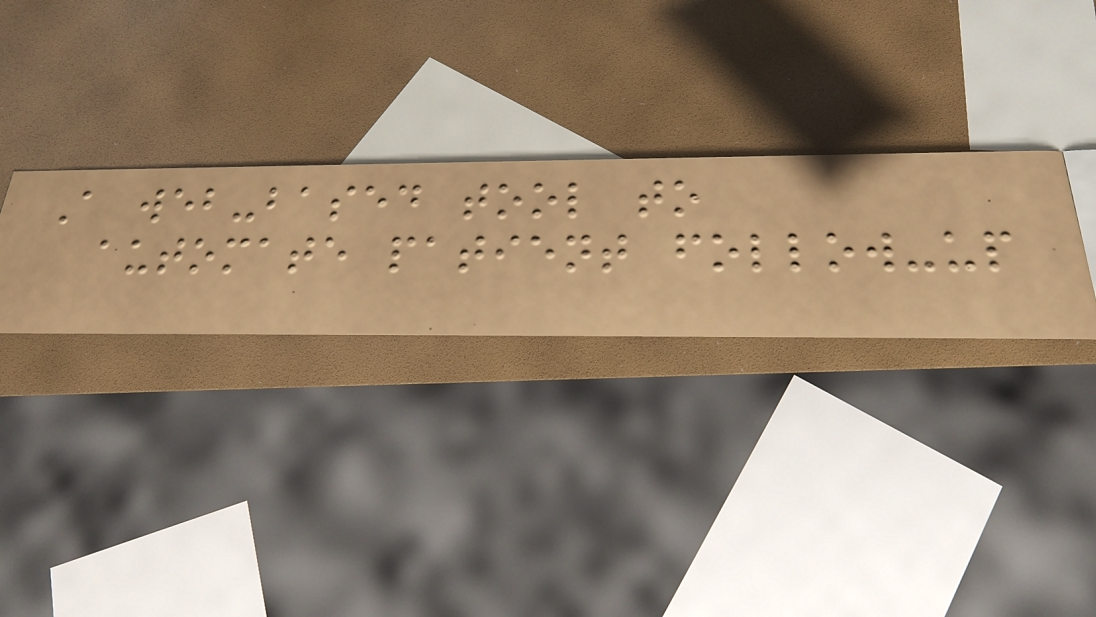A web-based tool to
automate patient follow-up
